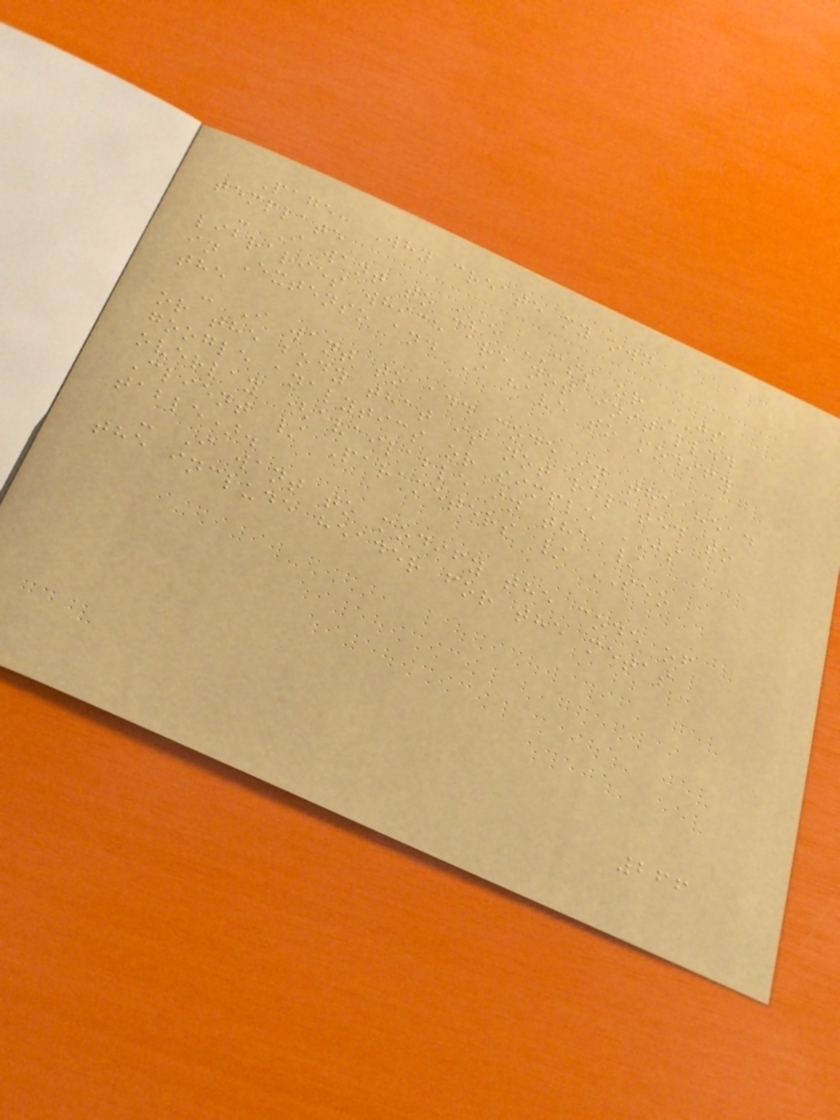Page: Why create my own
template
- I want to use CSS or JS
libraries which are not installed
in Extenso and I have to modify
the
- I want to add code in the head
or the body that is not related to
google analytics or simple JS
overlay (available in the /
Client / Parameters / SEO
table).
- I want to modify the code of
the include header for the metas
266
